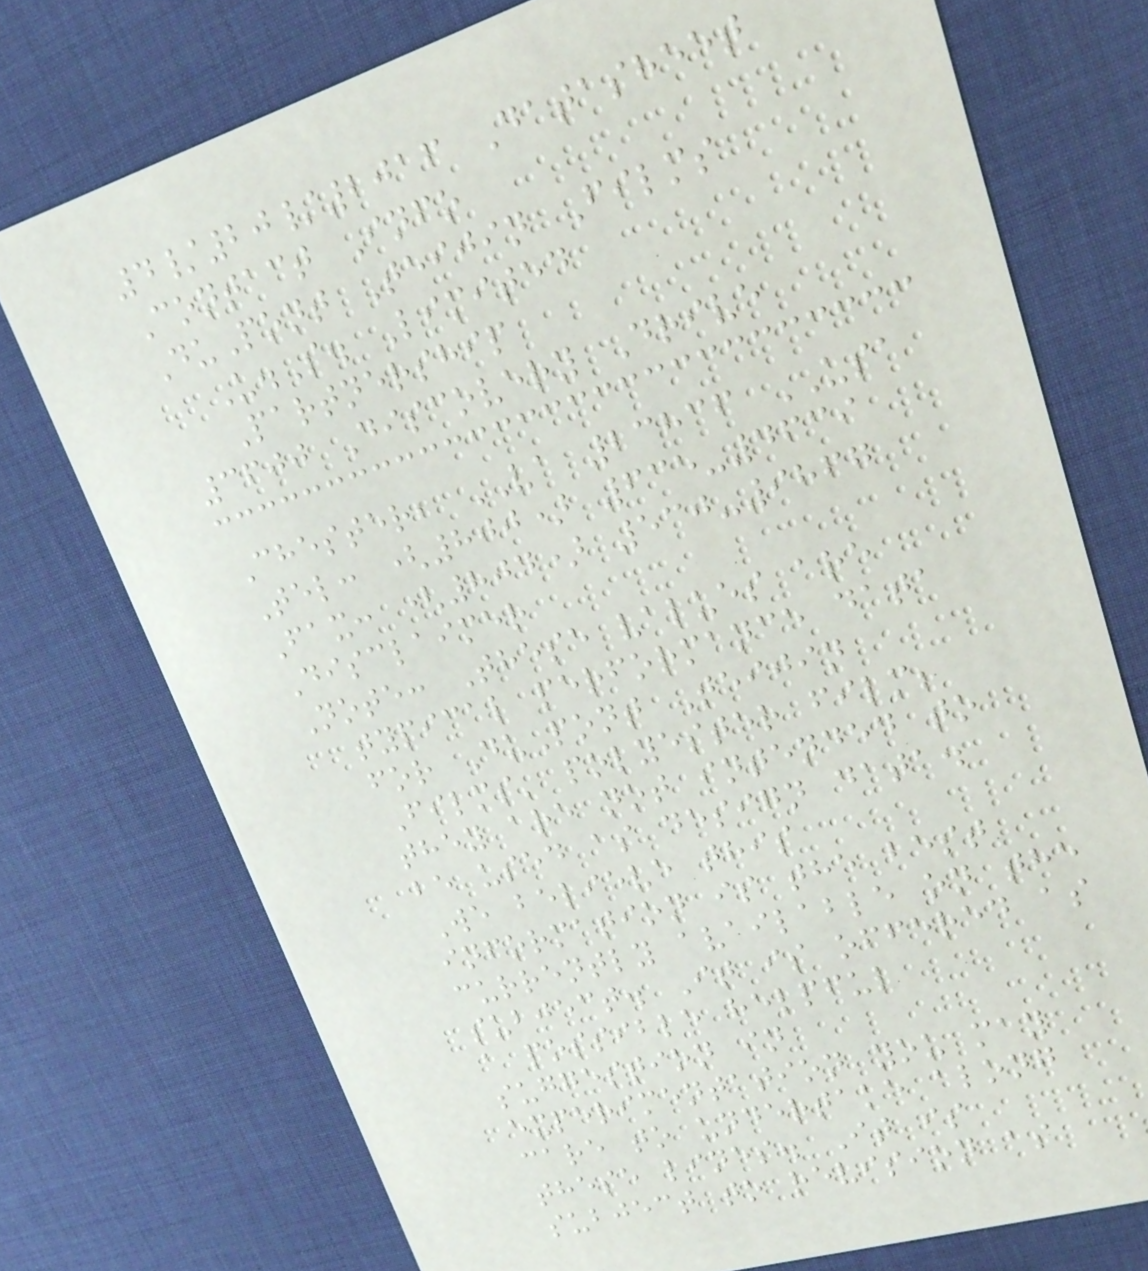4/20/2016 Datasheet
Contact Info
DuPont Teijin Films
U.S. Limited
Partnership
3600 Discovery Drive
Chester, VA 23836 USA
Tel: (800) 635-4639
Fax: (804) 530-9867
Disclaimer
Note: These values are
typical performance data
for DuPont Teijin
Films' polyester film;
they are not intended to
be used as design data.
We believe this
information is the best
currently available on the
subject. It is offered as
a possible helpful
suggestion in
experimentation you may
care to undertake along
these lines. It is
subject to revision as
